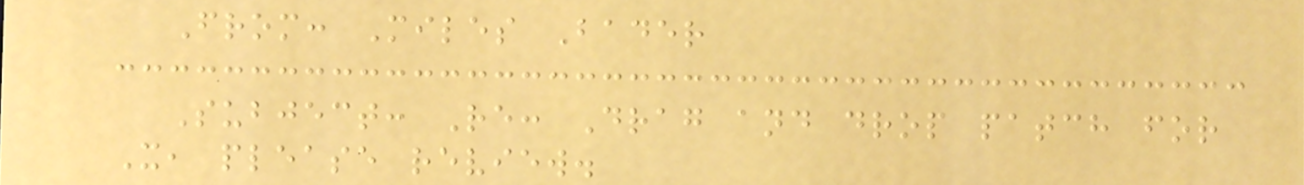From: Miles Bader
Subject: Re: Drag and drop patch for
X, please review.
